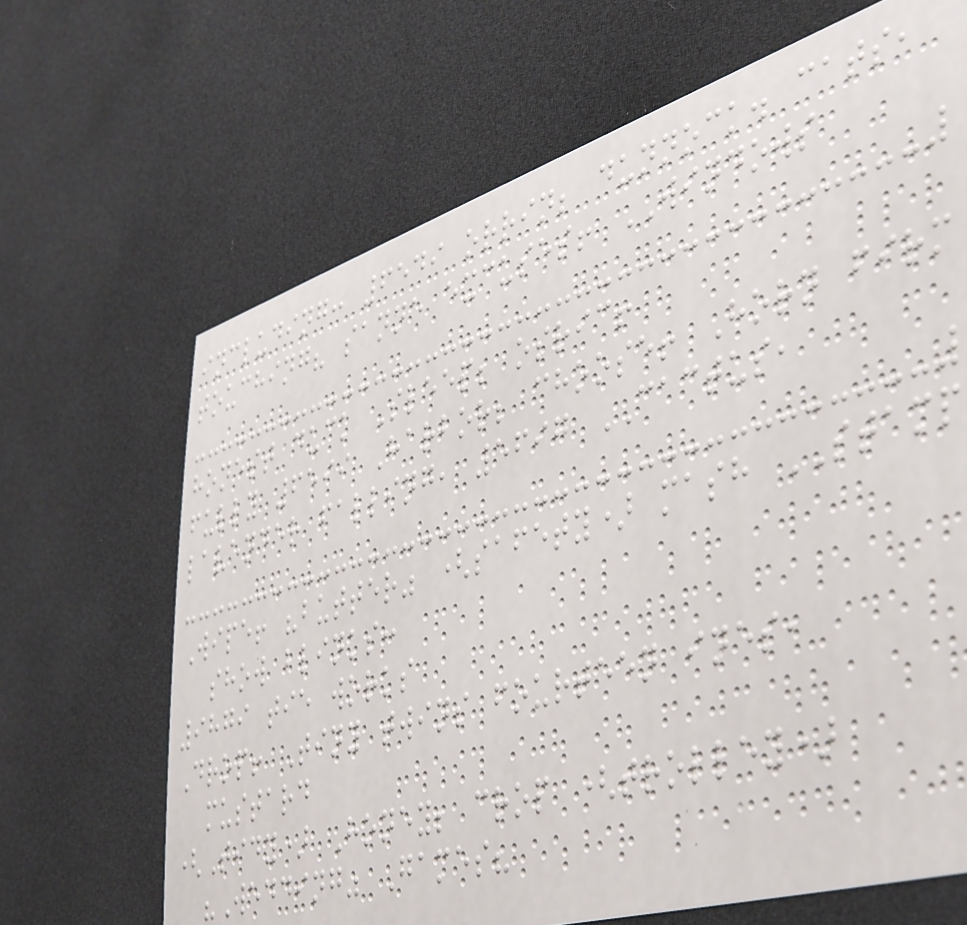including: 6549 orrin; dunnock. cats,
touching? sanne excuses! WINDOWS
honest duck Sleep; osric!
fully 6599 Harbor; choose! Horn firm
lavender falling, 5697 CACTUS,
Wipe! "butter" (safety) mash STAMP
show blinks:
9879 tie works
Drop! Tiny twins fourteen ines,
mustard
(Tidy) Honey; crop (trolley)
"Wedding" Games?
